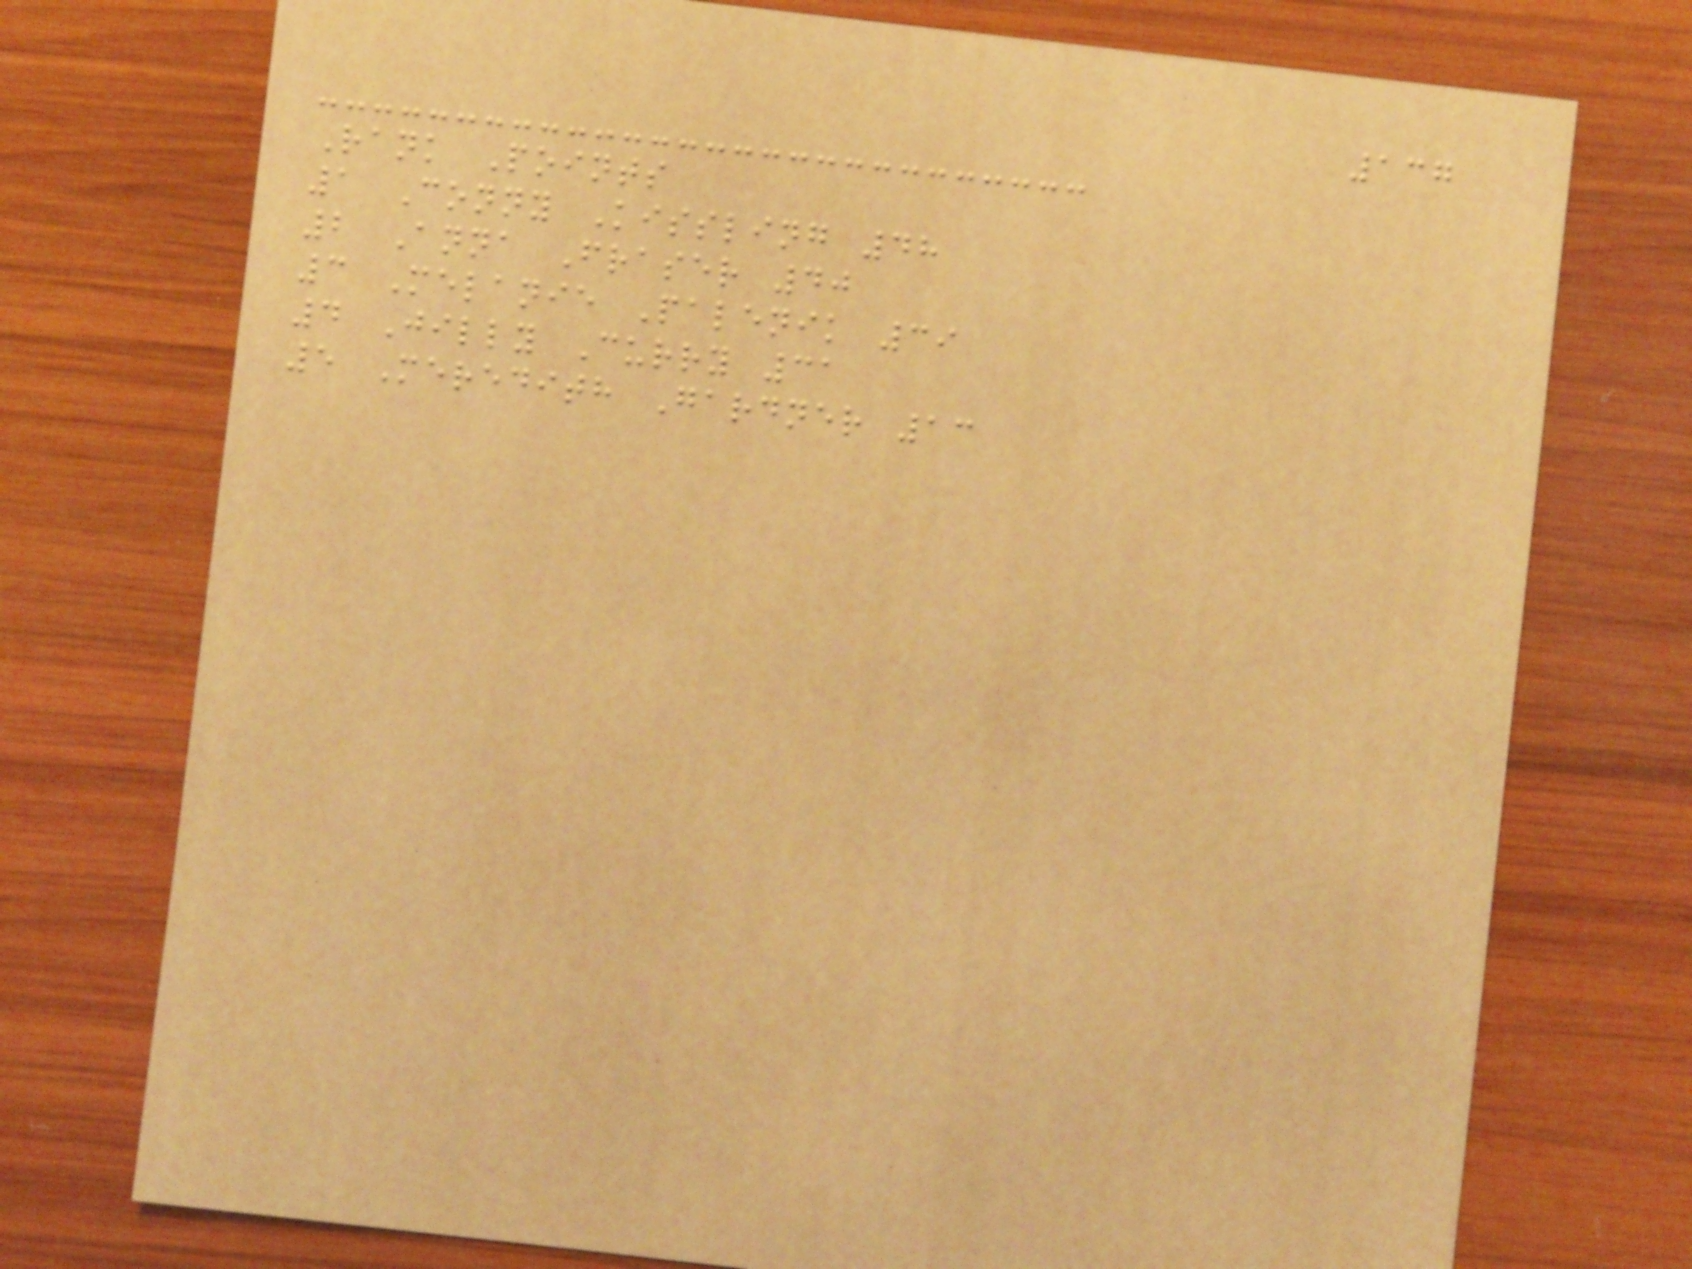137
Rank Points
1 Conny Kissling 48
2 Anna Fraser 40
3 Melanie Palenik 39
4 Jilly Curry 31
5 Meredith Gardner 13
